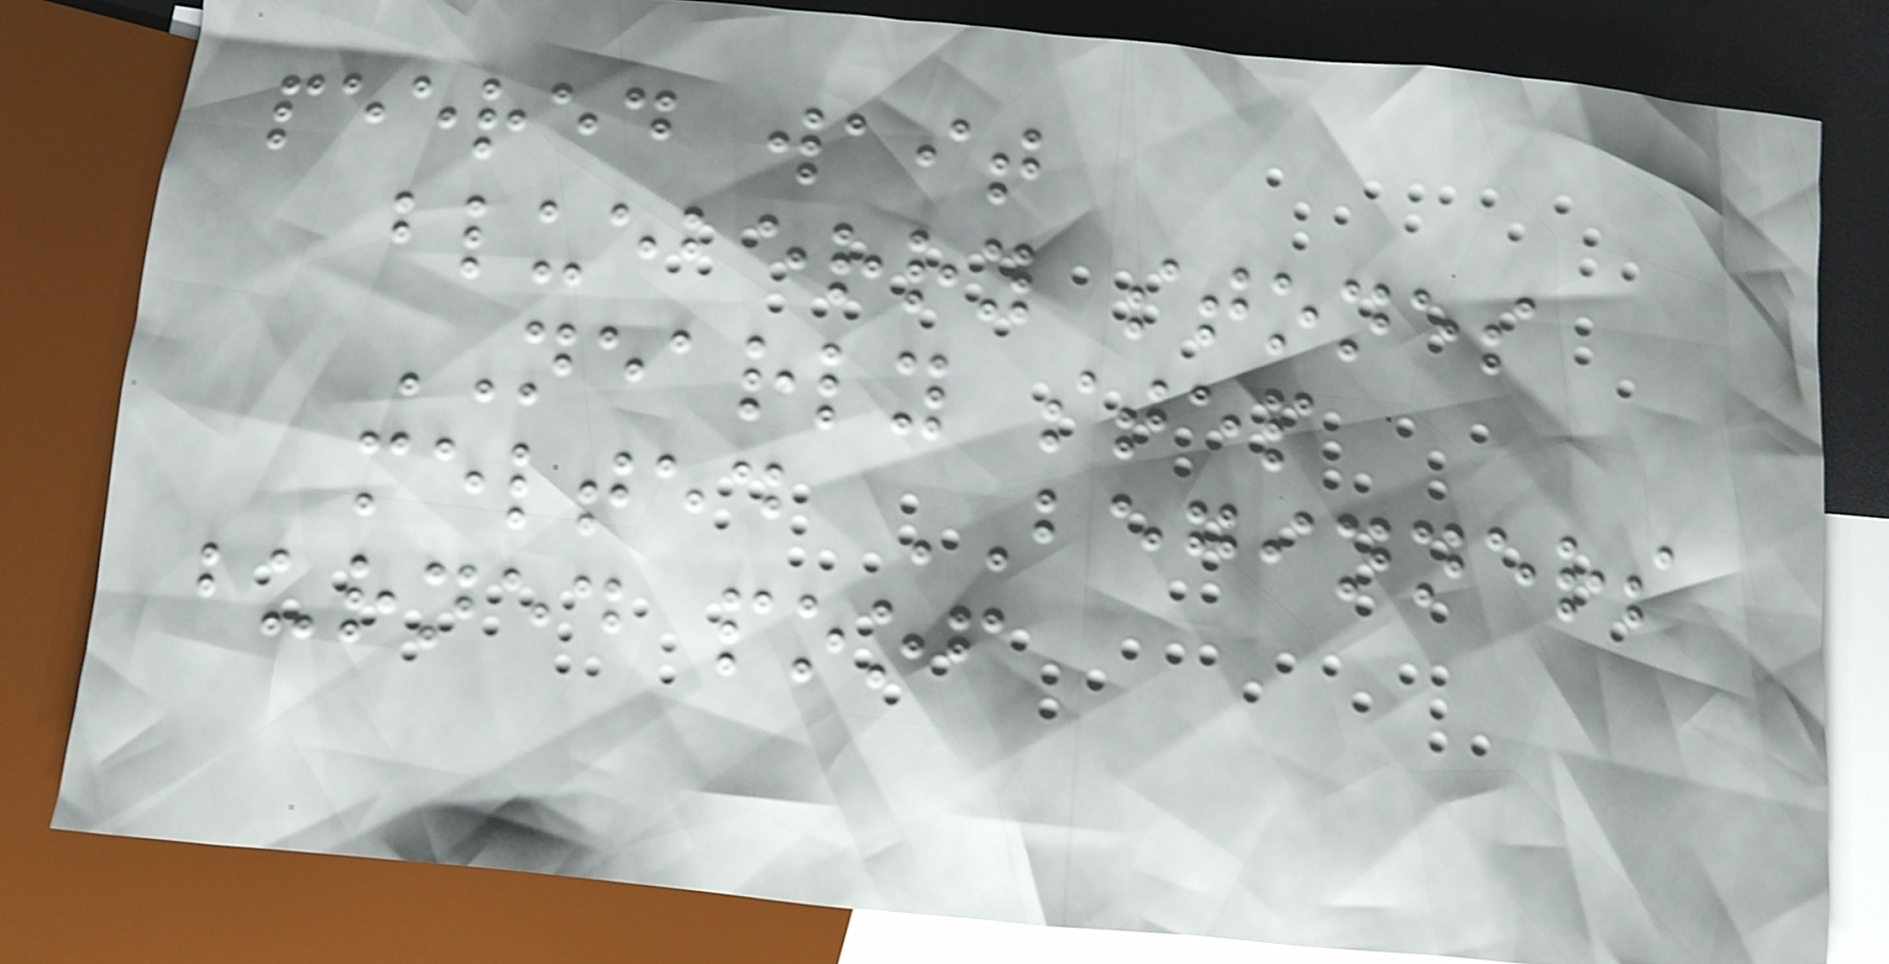peered wait
blueberry stones
NEARLY step
melted BEGINNERS
burned poof
